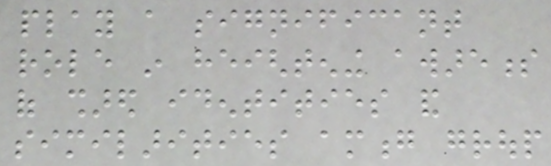play a significant
role in heightening awareness
of shared identities and
similarities among group
